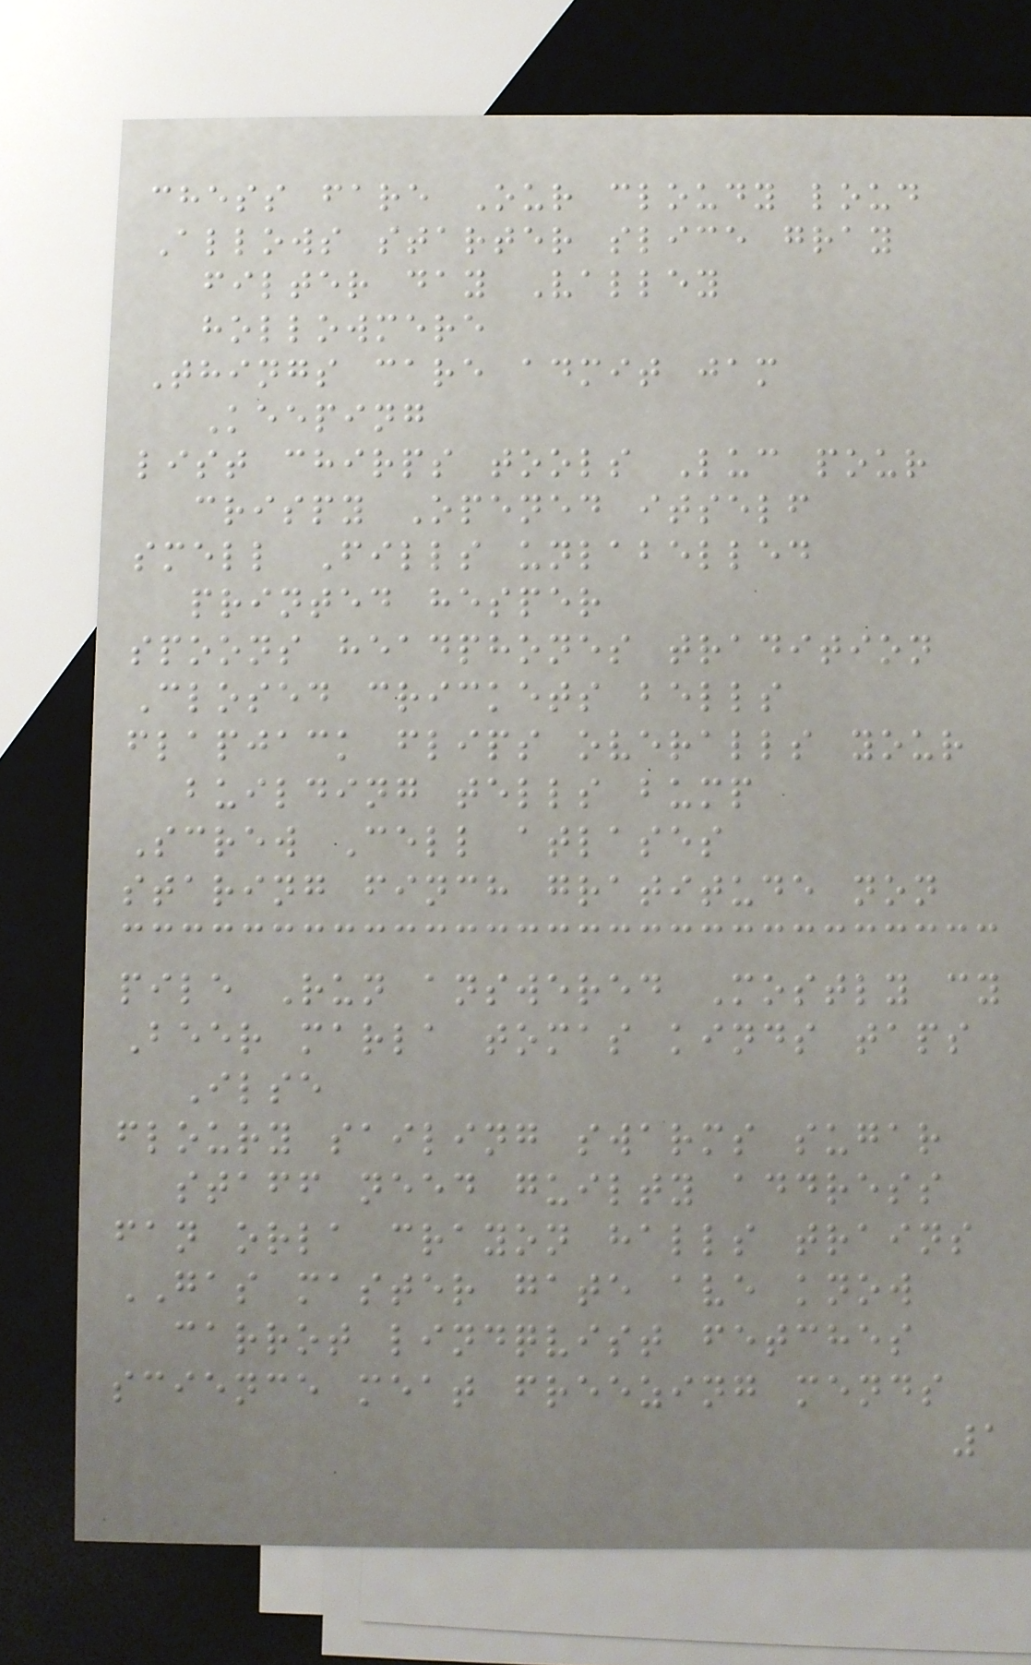chess fare Our cloudy loud
Allows starter slice gray
filter day Valley
hollowmere
Things care admit jam
Keeping
list chirps tools Luc pour
crispy Opened itself
smell Fills unlabelled
printed hesper
spoons headphones tradition
Closed crickets bells
flapjack flips overalls your
building tells bump
Screw Cell atlases
staring finch gratitude non
pile Run answered Mostly cy
Beer marla tomas kinds taps
Ilse
floury sailing swarms sugar
staff need guilty address
fan orla crayon halls trains
GAS master gate ave know
carrot lindqvist fetches
science meat freezing mends
1
